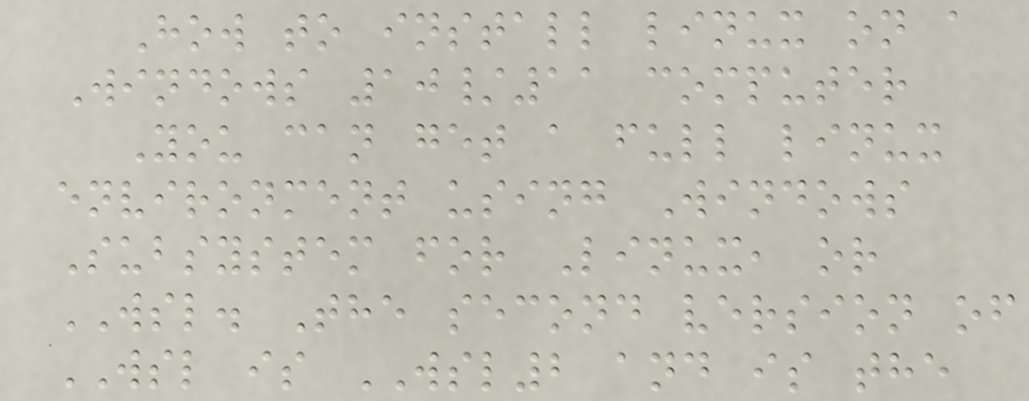How to install linux on a
Windows 10/11 computer
You can get a full linux
environment using Windows
Subsystem for Linux, or
WSL. The second version of
WSL is WSL2 and is the
